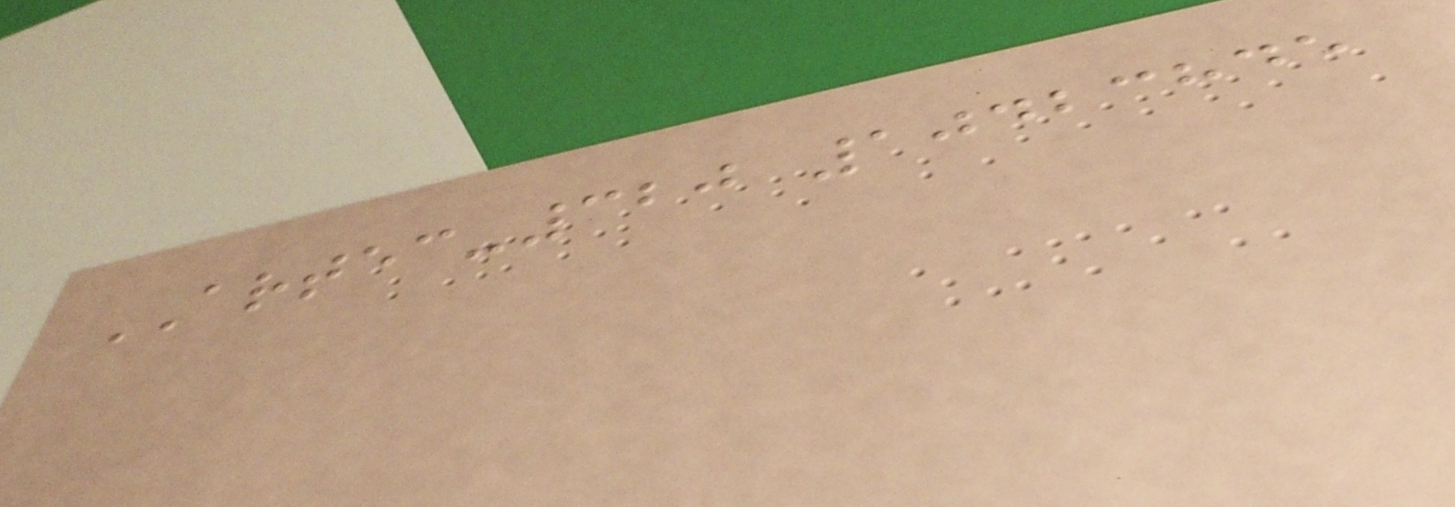ARTEC-320 10423845
